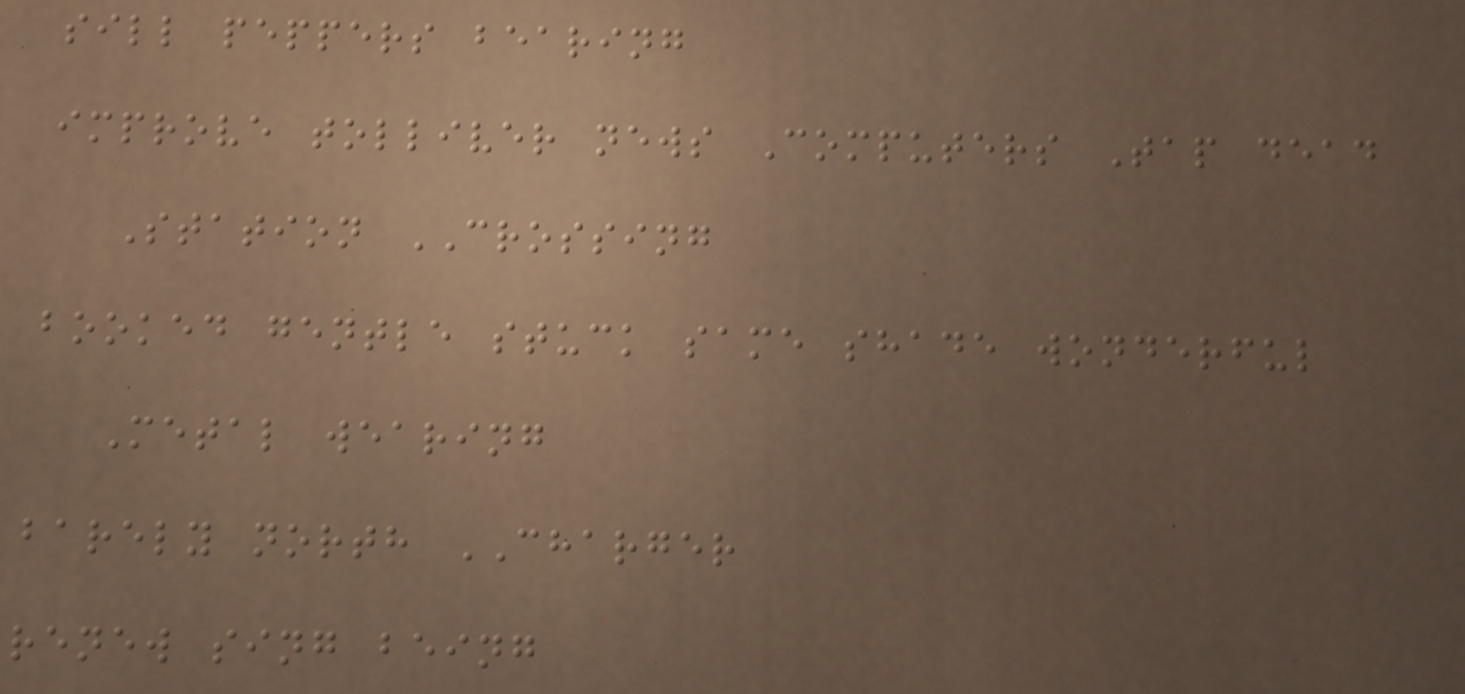sill peppers bearing
improve tolliver news Computers Tap dead
Station CROSSING
booked gentle stuck same shade wonderful
Metal wearing
barely north CHARGER
renew sing being
